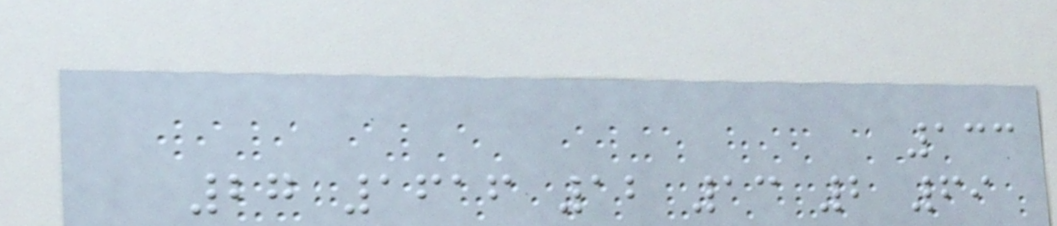133
27 1616 12 13 2 69
